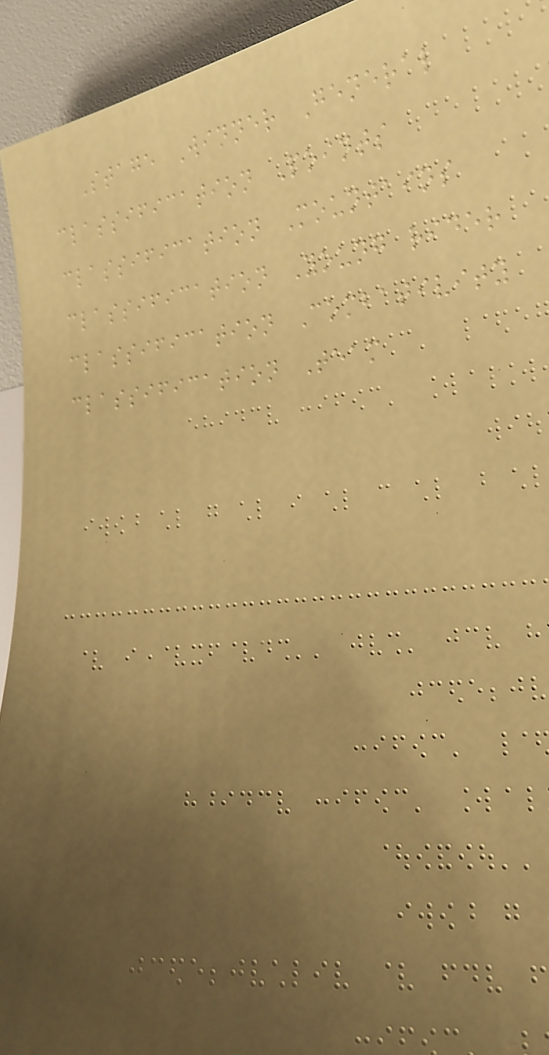Stage Winner General
classification Points
classification Mountains
classification Young rider
classification Combativity
classification Team
